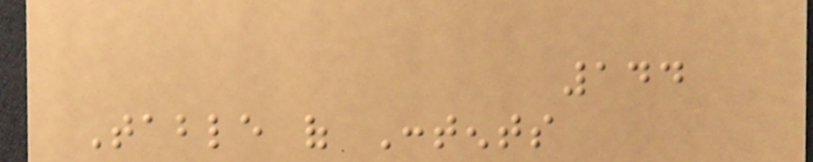144
Table of Contents
